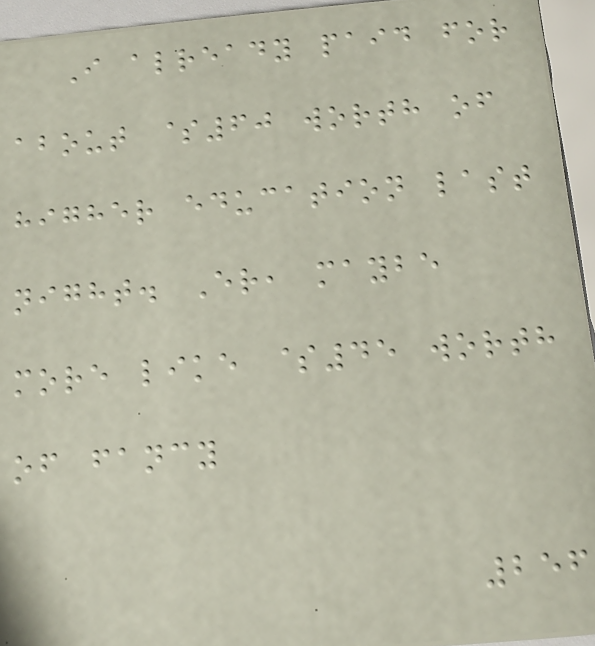I already paid for
about $60 worth of
higher education last
night. Er, maybe
more like $45 worth
of fancy
256
